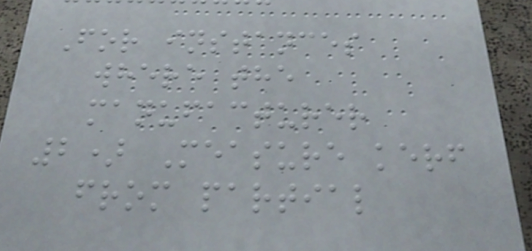For instances
where the
manufacturer
2) Measure kerf
from partial
